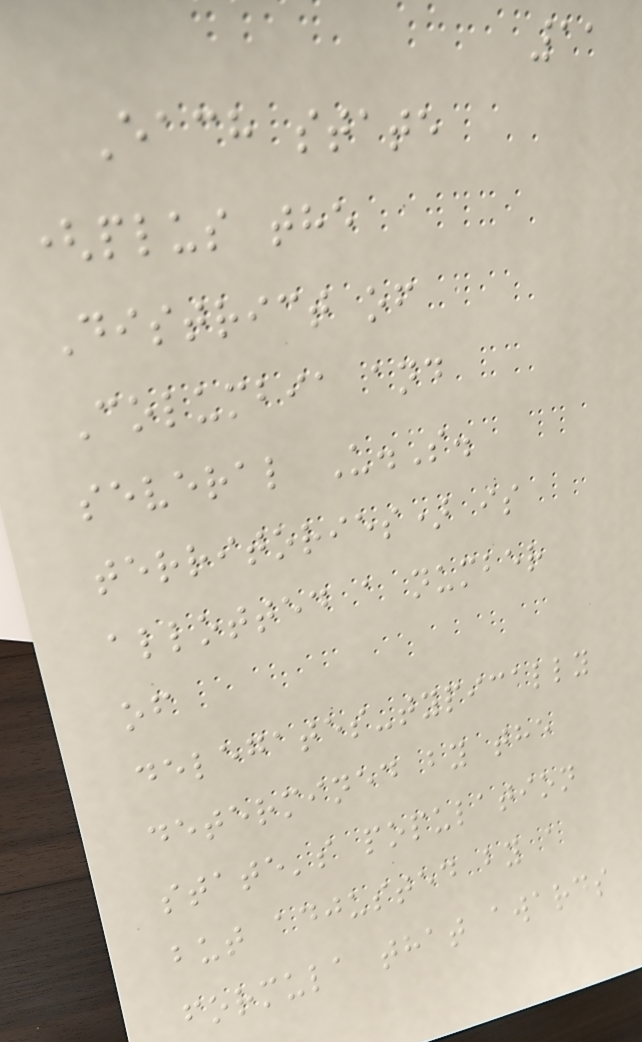11
Each state
(plus the
District of
Columbia and
several U.S.
territories) is
allotted a number
of
delegates-typically
determined by the
state's population
but adjusted by a
formula that awards
